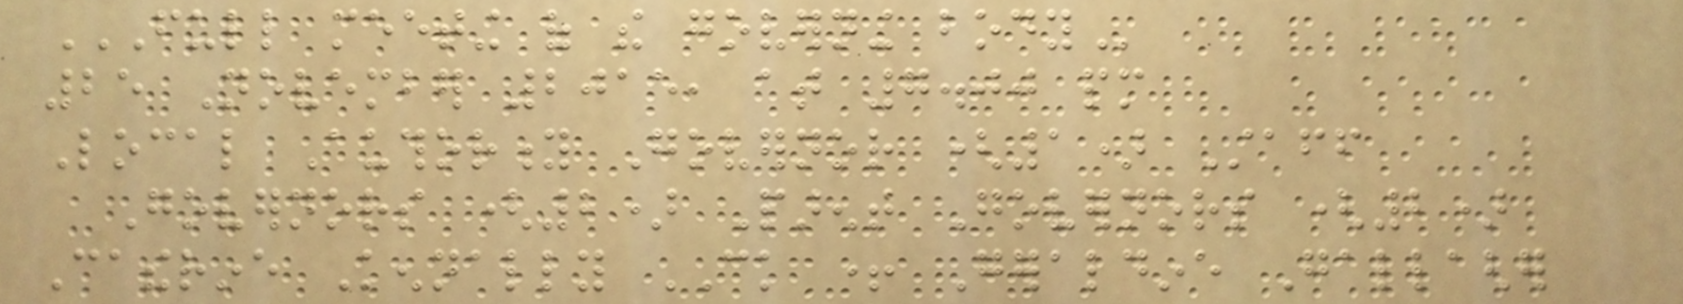FULL MEETING OF THE GOVERNING BODY
25 November 2015, at 7.00 pm
Local Authority Governor (1) Staff
Governors (2) Parent Governors (2)
Catherine Kennally CK + Geraldine Gallagher
